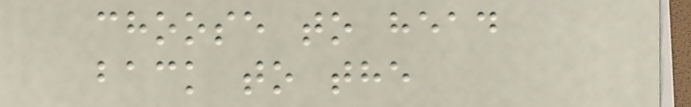choose to head
back to the
